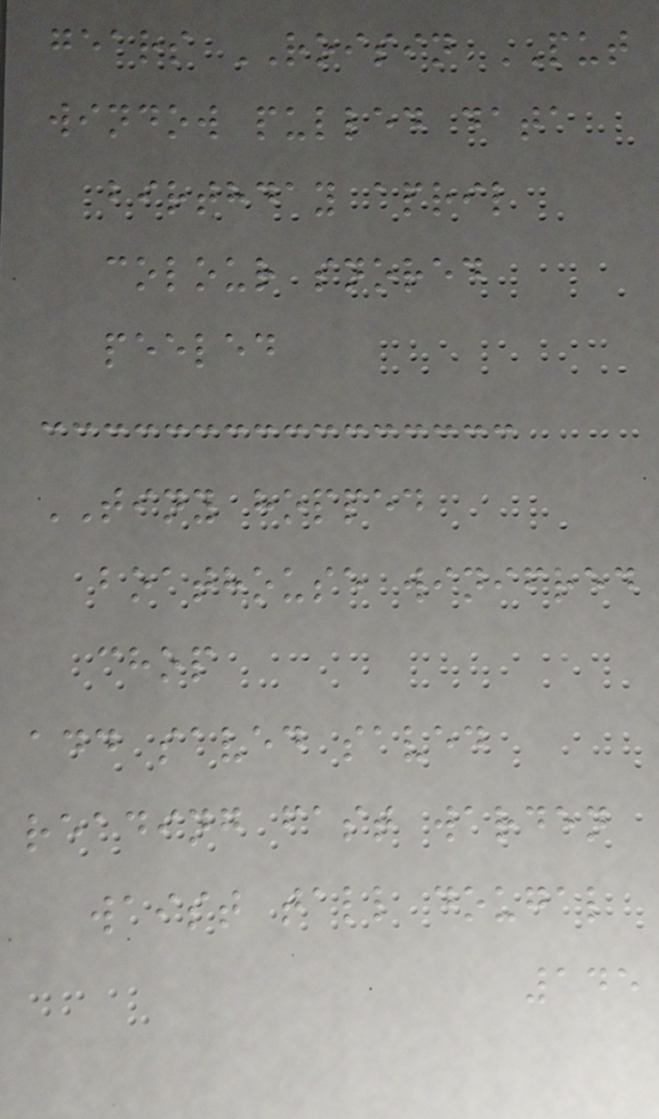gears ROISIN PUT
window pulled data
birthday april
colour snored
peeled
TINY hopped
boathouse winifred
chop
add saved saved
reading fast warden
waist tall dougal
145
